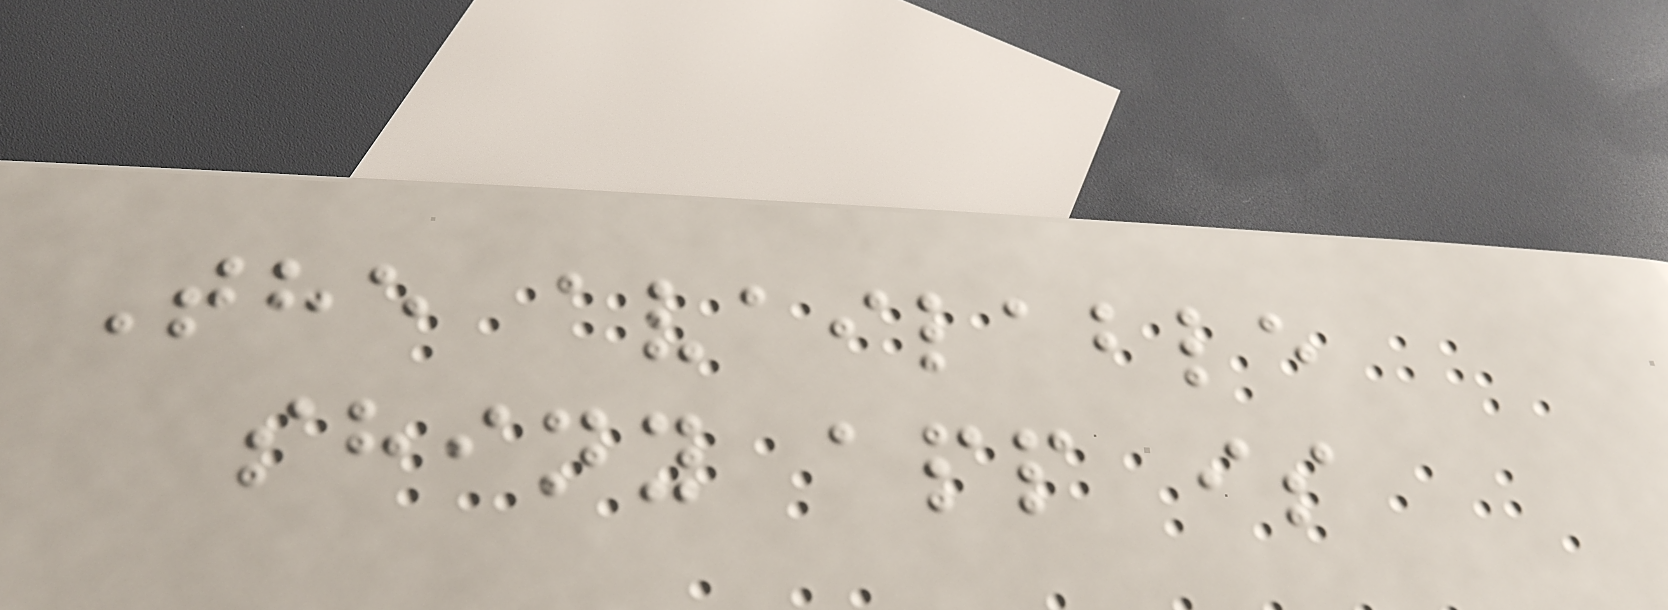The available
shiny app is
